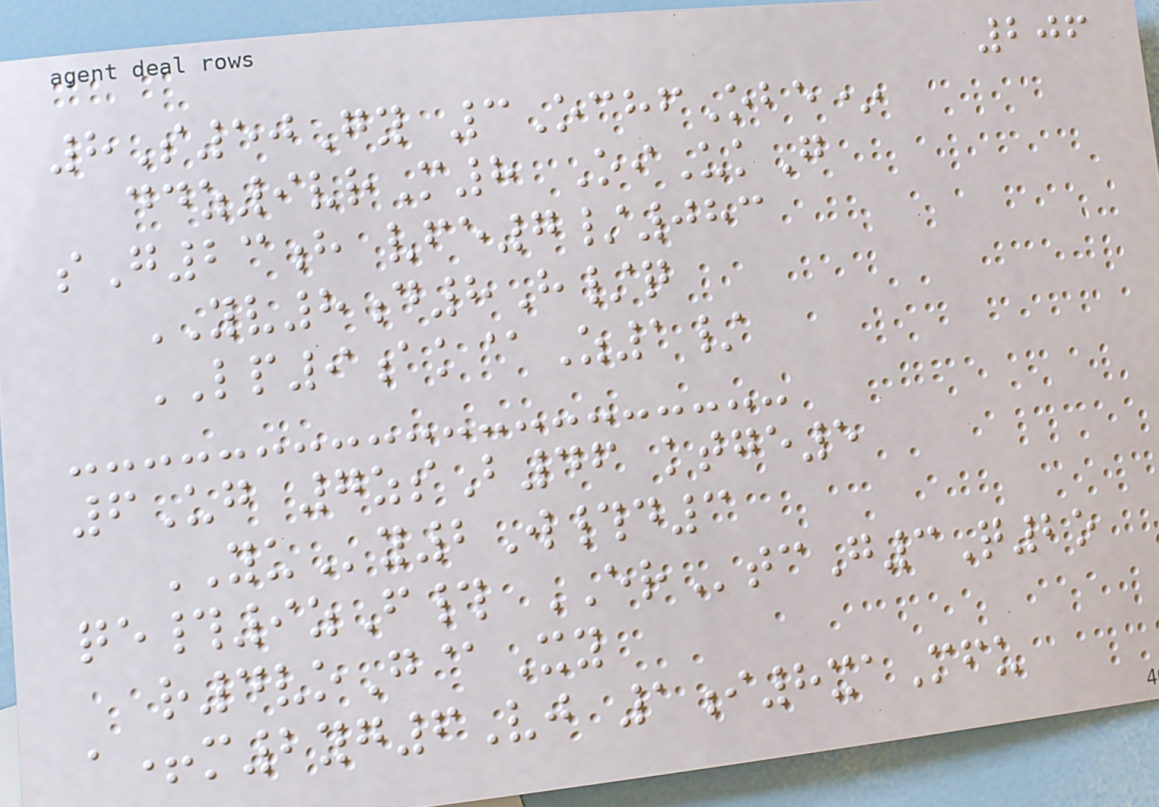206
8S50Gy 3OchfObe*
ddz9vrM8 OiUkG
sG23h vfe7/083
YV8d8H/q
LP9ak@Z1/
6Ug 7zsB46 ktge5
YUy2W#d3
qe#9zF# ERtcG3Q2o
r4voG@Xy
a+m2yg6Vj 1i8xaMfu
